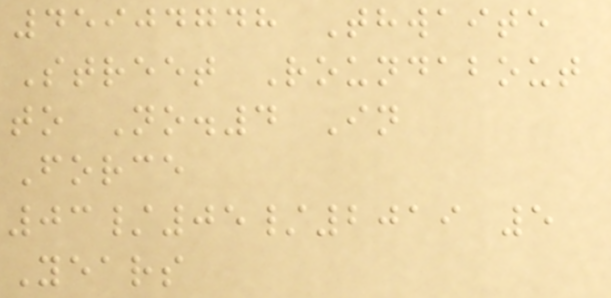45904748 Thwaite
Street Roundabout
to No.4 In
Force
03/05/2019 5
Years
